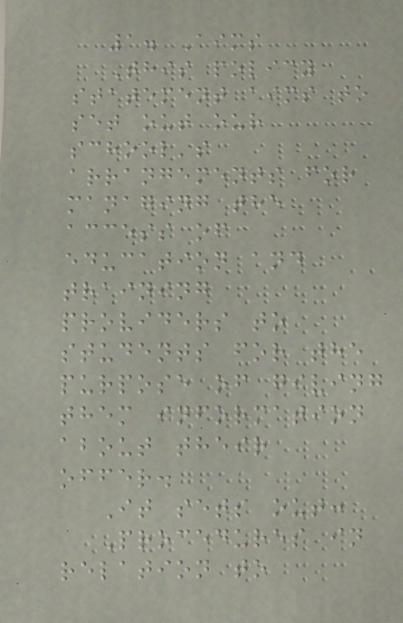1. Aims
This policy
statement aims to
set out our
school's
arrangements for
managing the
access of
education and
training
providers to
students for the
purpose of giving
them information
about their
offer.
It sets out:
Procedures in
relation to
